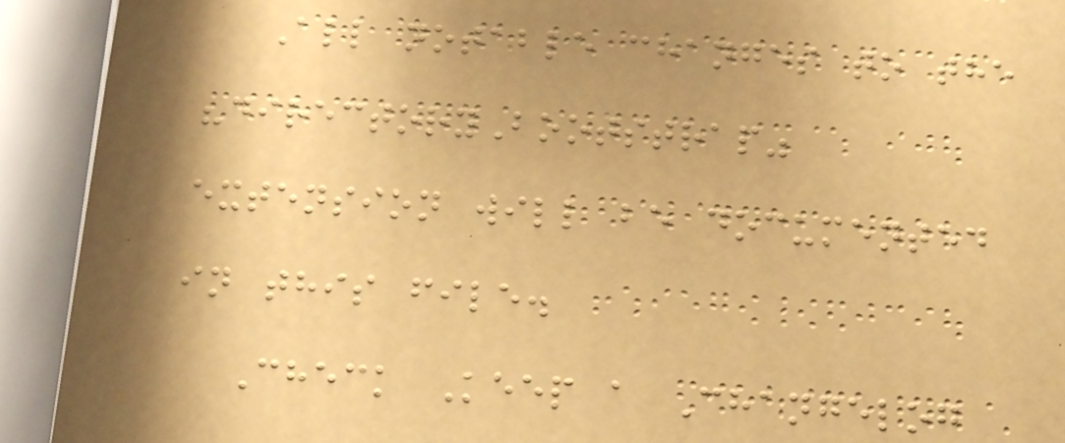All notable changes to the
"directoryBootstrap"
extension will be documented
in this file.
Check Keep a Changelog
